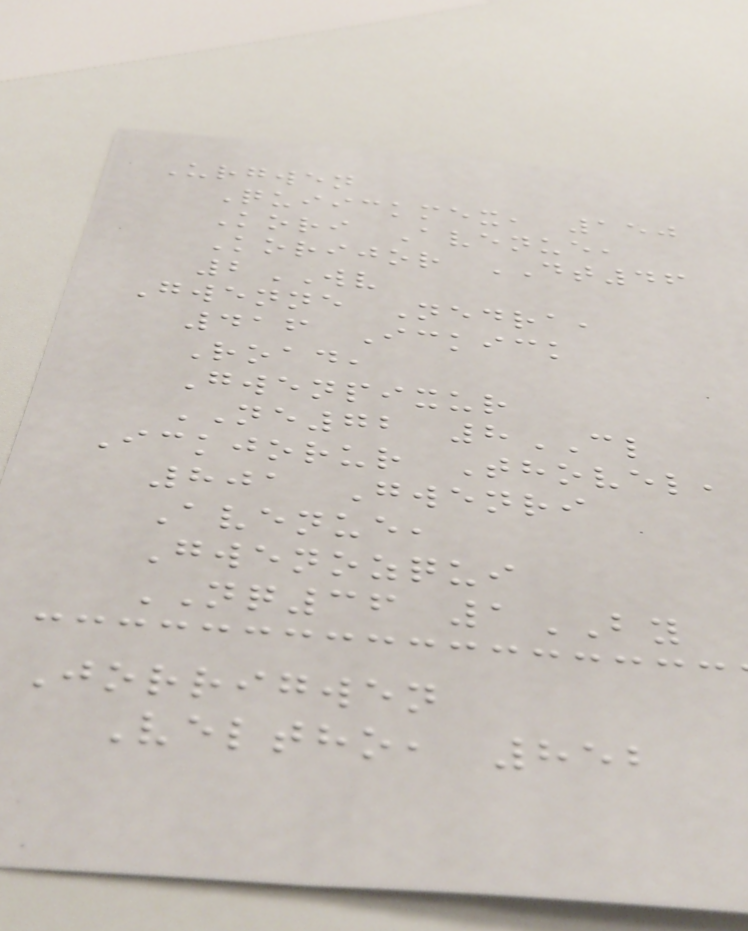Urgwen
Quiickmex, 150
Kori Avenue,
Korijor DT46
2WV
Gwenne Nedra,
416 Ickick
Road,
Gwenpixur
NE72 8CL
Ickjorur Thovel,
801 Gwenri
Avenue,
Gwenozqui
NQ36 1BY
Jorrigwen
Veltho, 852
